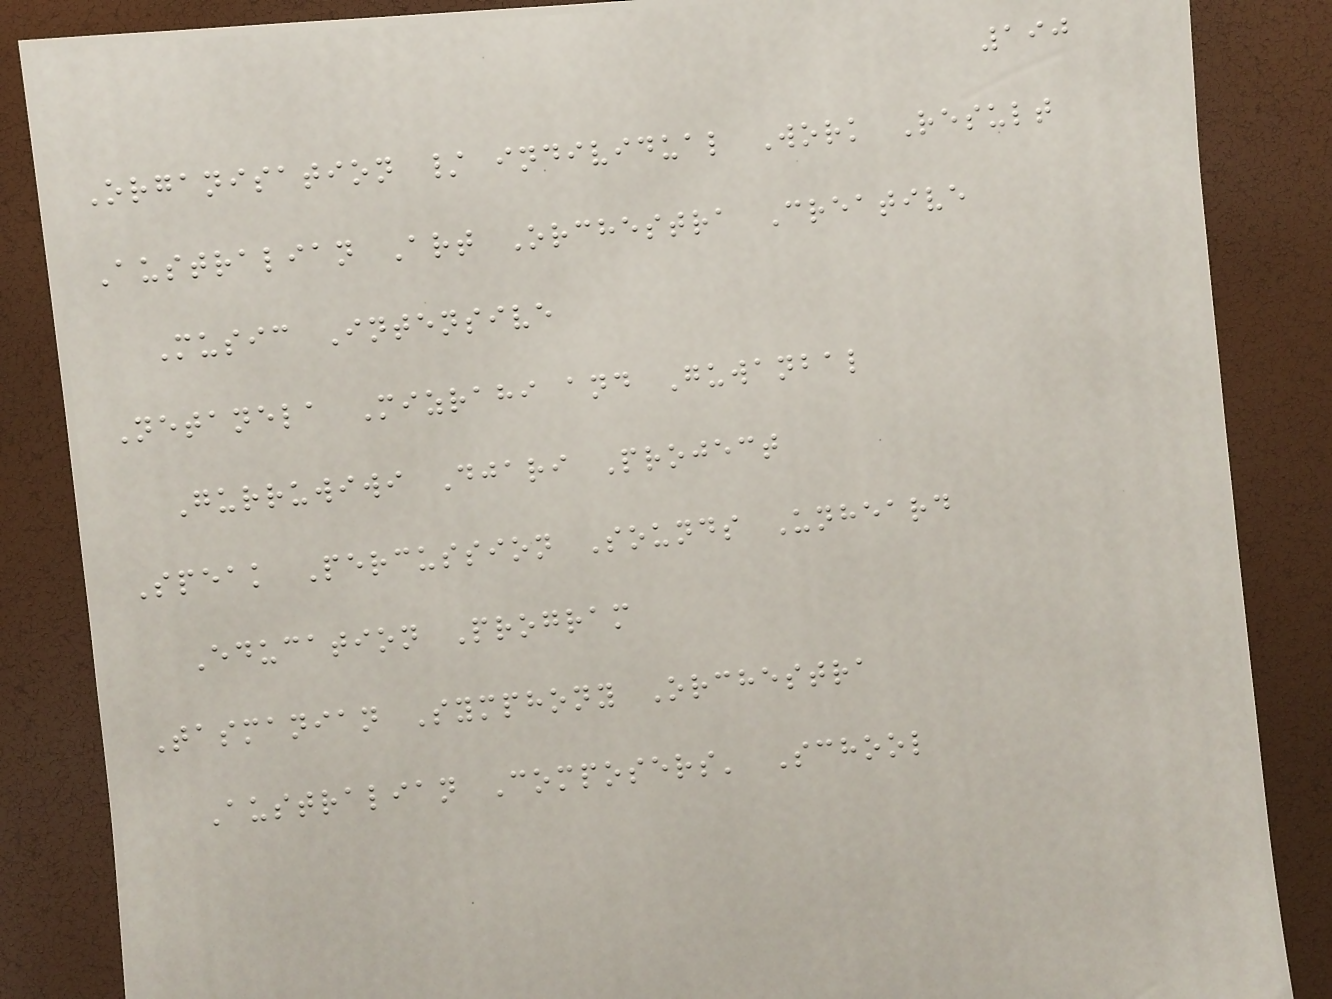190
Organisation / individual Work Result
Australian Art Orchestra Creative
Music Intensive
Netanela Mizrahi and Guwanbal
Gurruwiwi Djari Project
Speak Percussion Sounds Unheard
Education Program
Tasmanian Symphony Orchestra
Australian Composers' School
